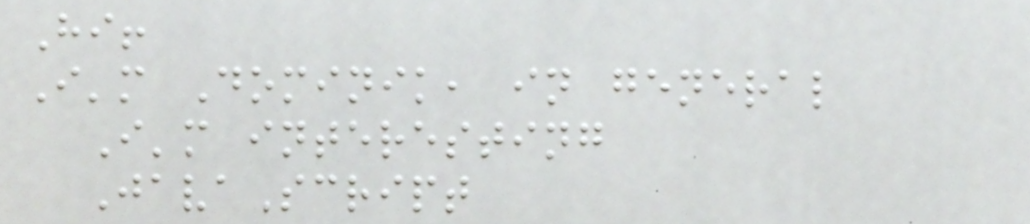Hi!
I'm Dominik, in general
I'm interesting
JavaScript
